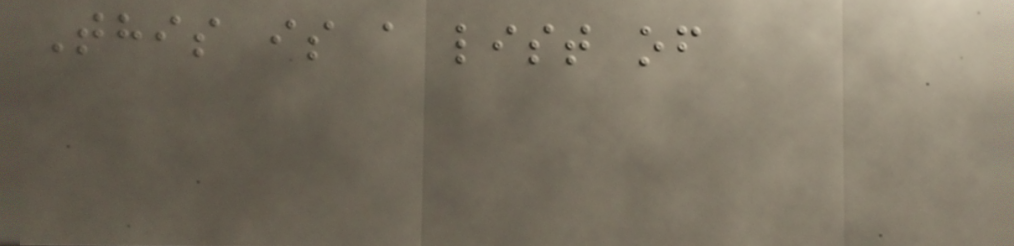This is a list of
